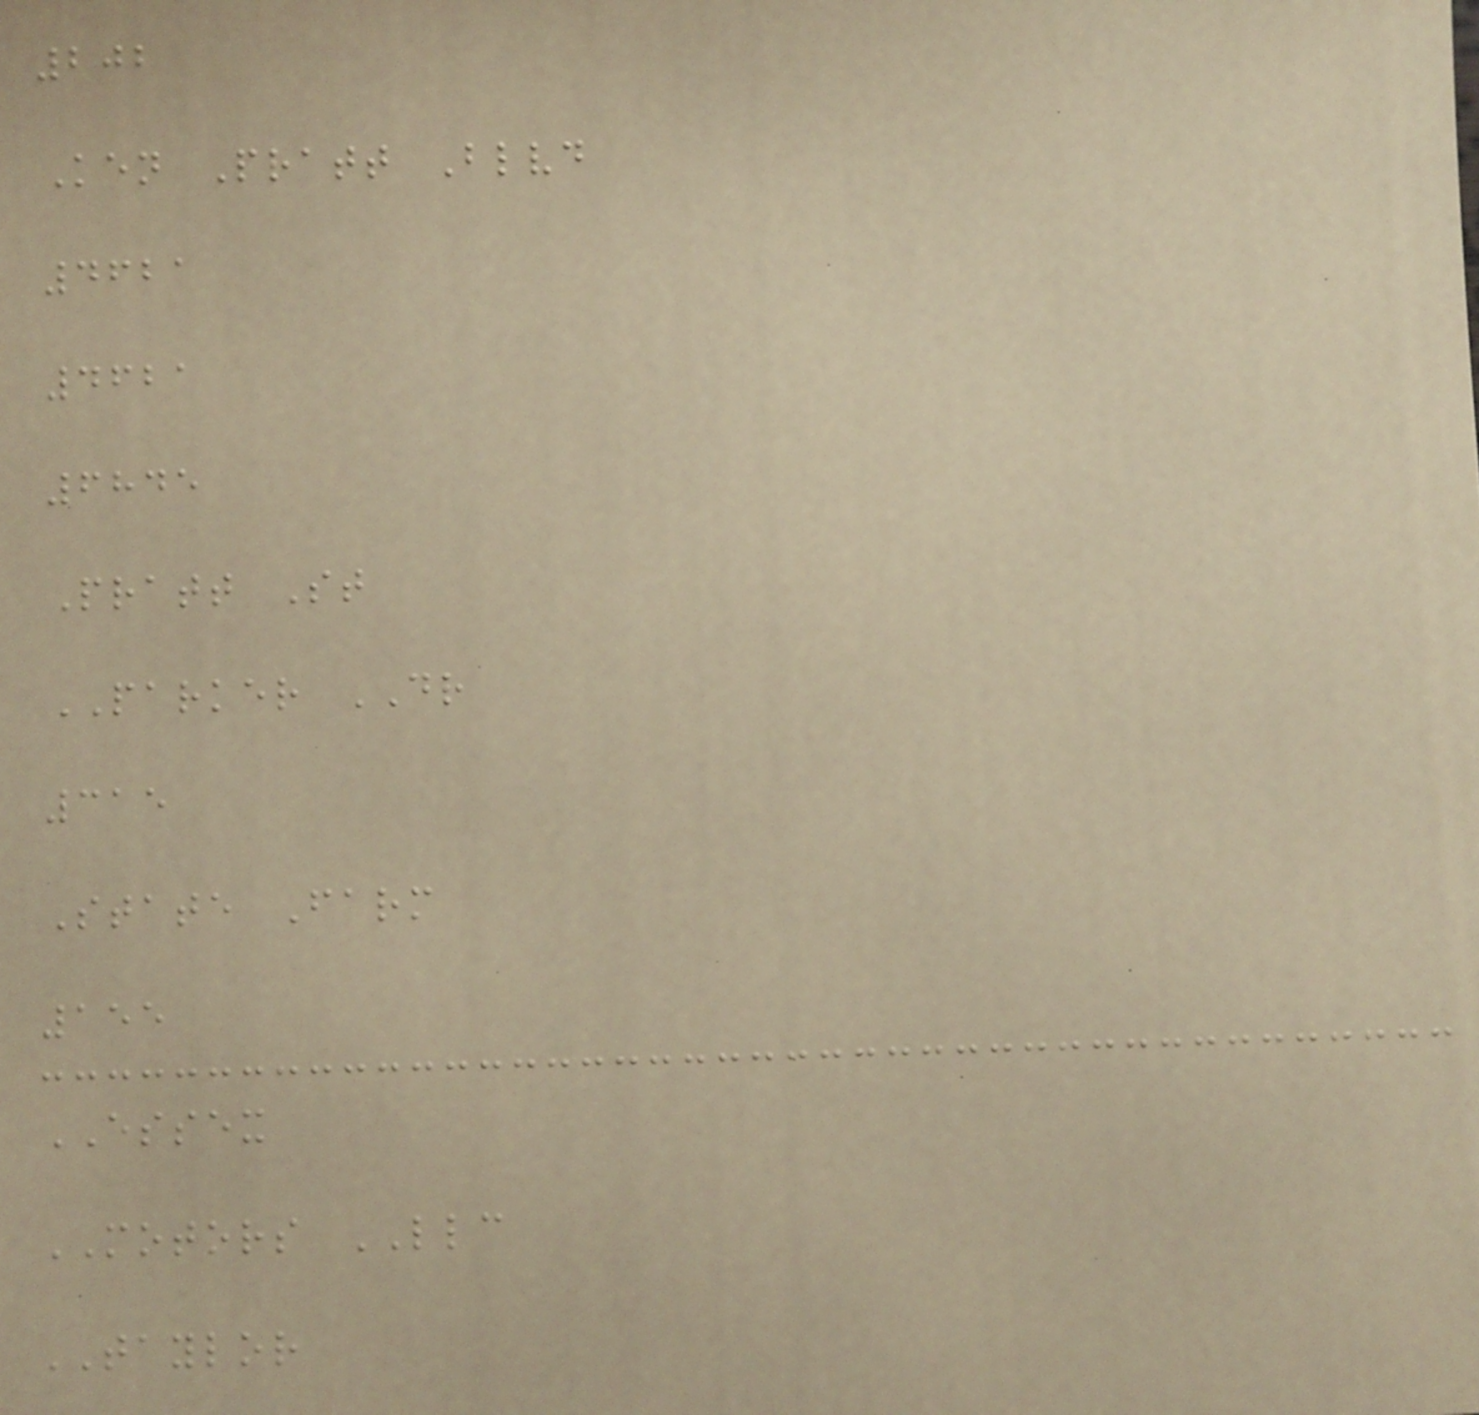202
Ken Pratt Blvd
4621
4621
6845
Pratt St
PARKER DR
315
State Farm
155
ESSEX
MOTORS LLC
TAYLOR
